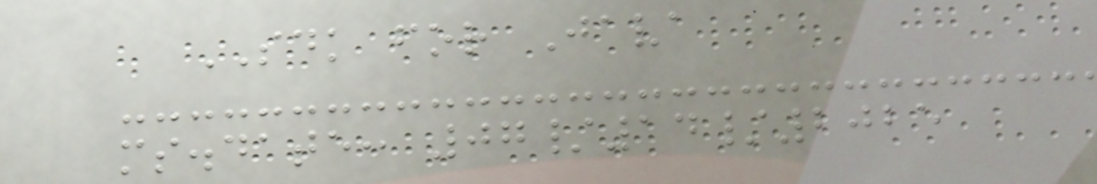SDK for Java
ms.date: 07/14/2025
